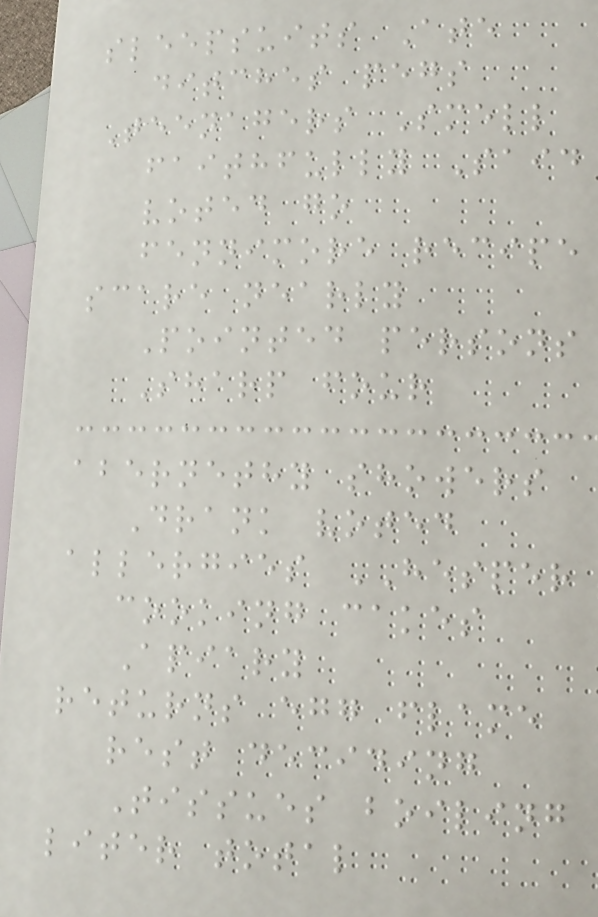sleepsuits Ate
ditches pegs
Teenagers Smell
faithfully Said
voted go
fennimore recipe
scare nearly
Pointed persons
Sharp four
abernethy showers
Drank voted
allergies HESPER
cooking cakes
Apiary
returns egg flame
rest deciding
Tissues boiling
liter total
